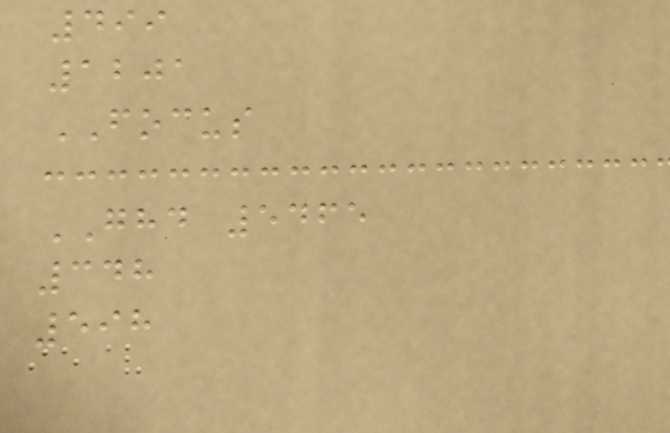499
1201
FOCUS
GHD 5465
348
598
